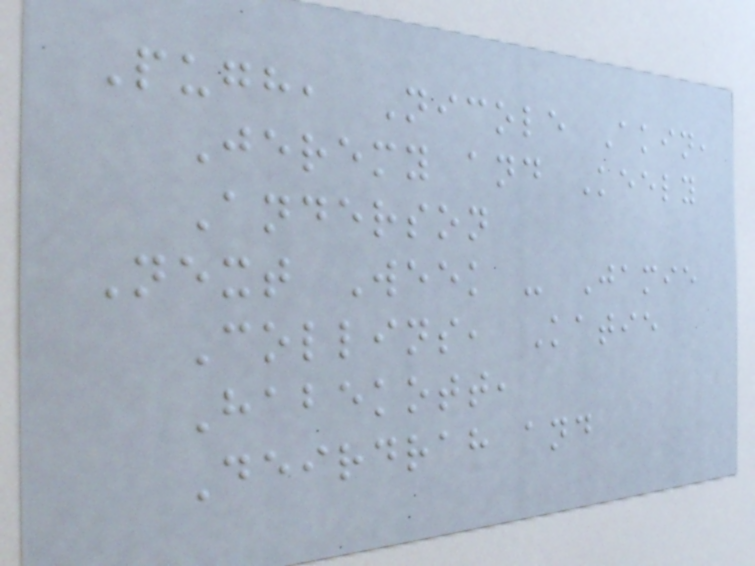Pugh, Nicole Akin,
Jeremy and Keely
Anderson
Next Week - Jamie
Collins, Katie
Habekott,
Deirdrah and
